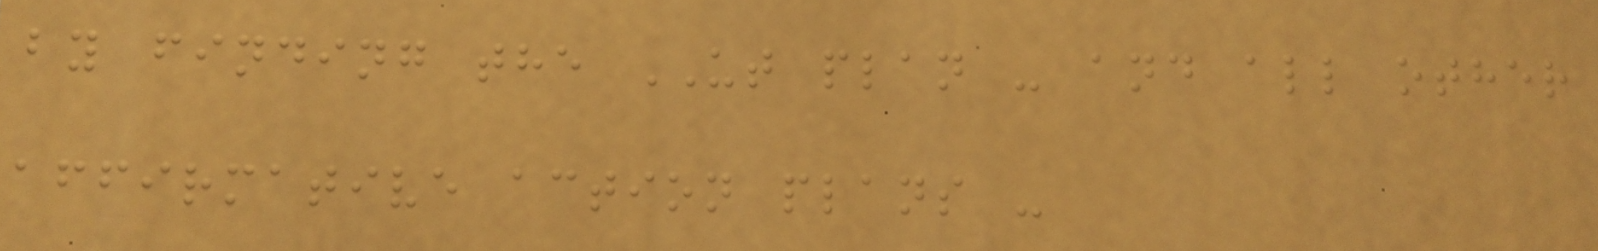by finding the UT plan - and all other
affirmative action plans -
